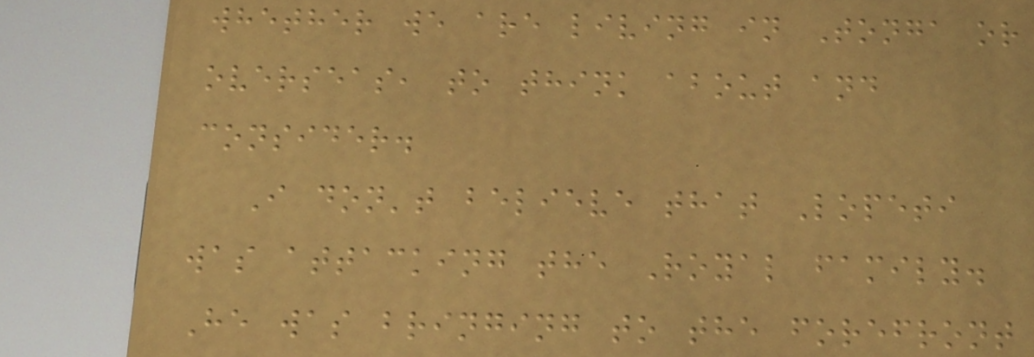whether we are living in Tonga or
overseas, to think about and
consider.
I don't believe that Lopeti
was attacking the Royal family.
He was bringing to the forefront
